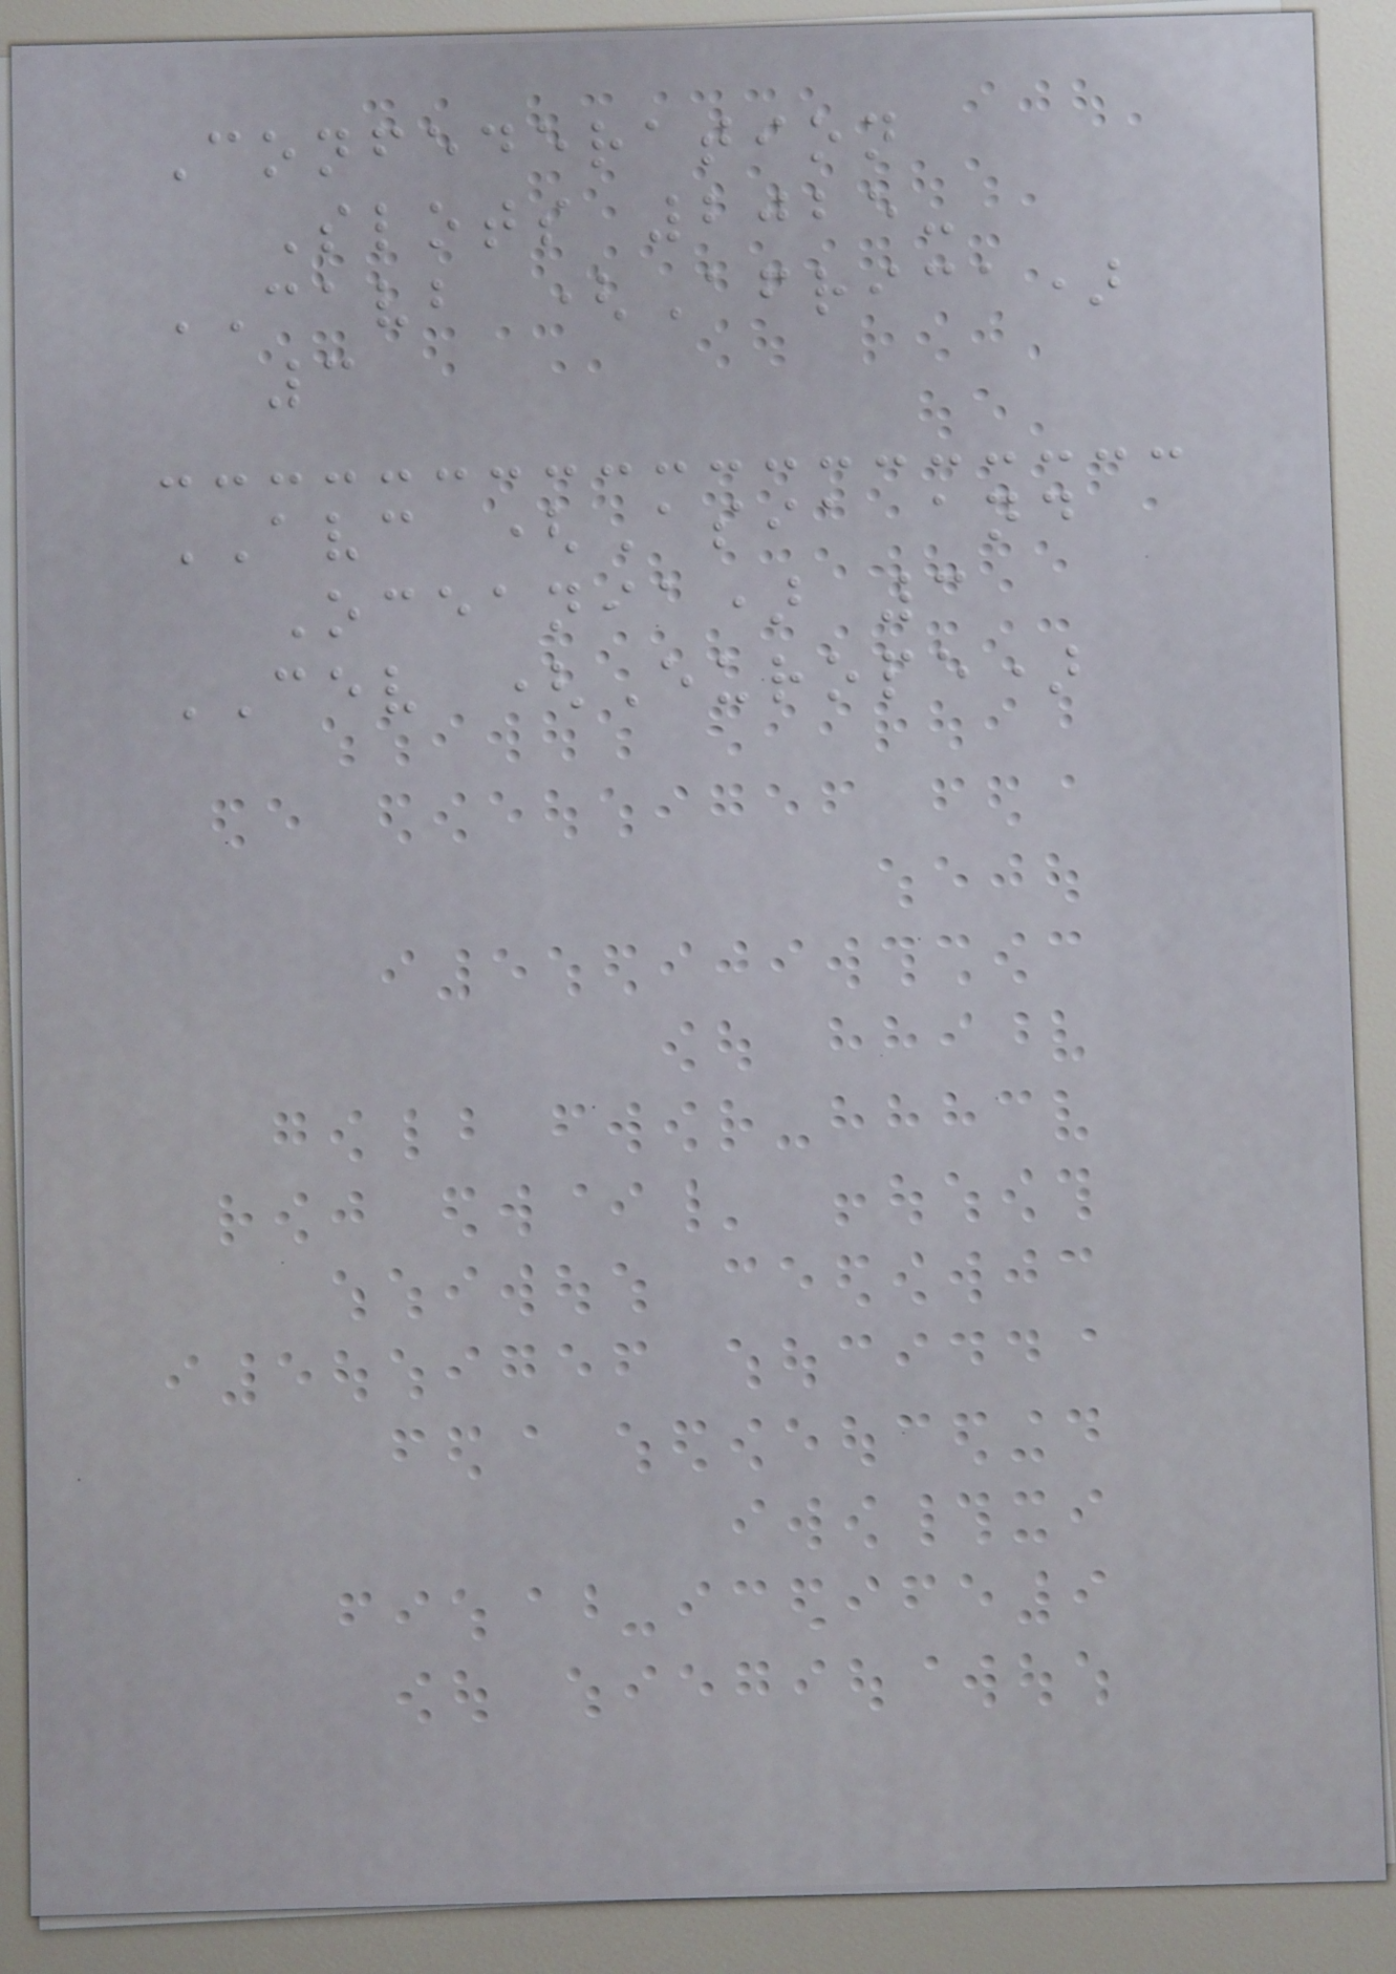Confederation
Slots 2025-
CAVB (Africa)
3
AVC (Asia and
Oceania) 3
CEV (Europe)
